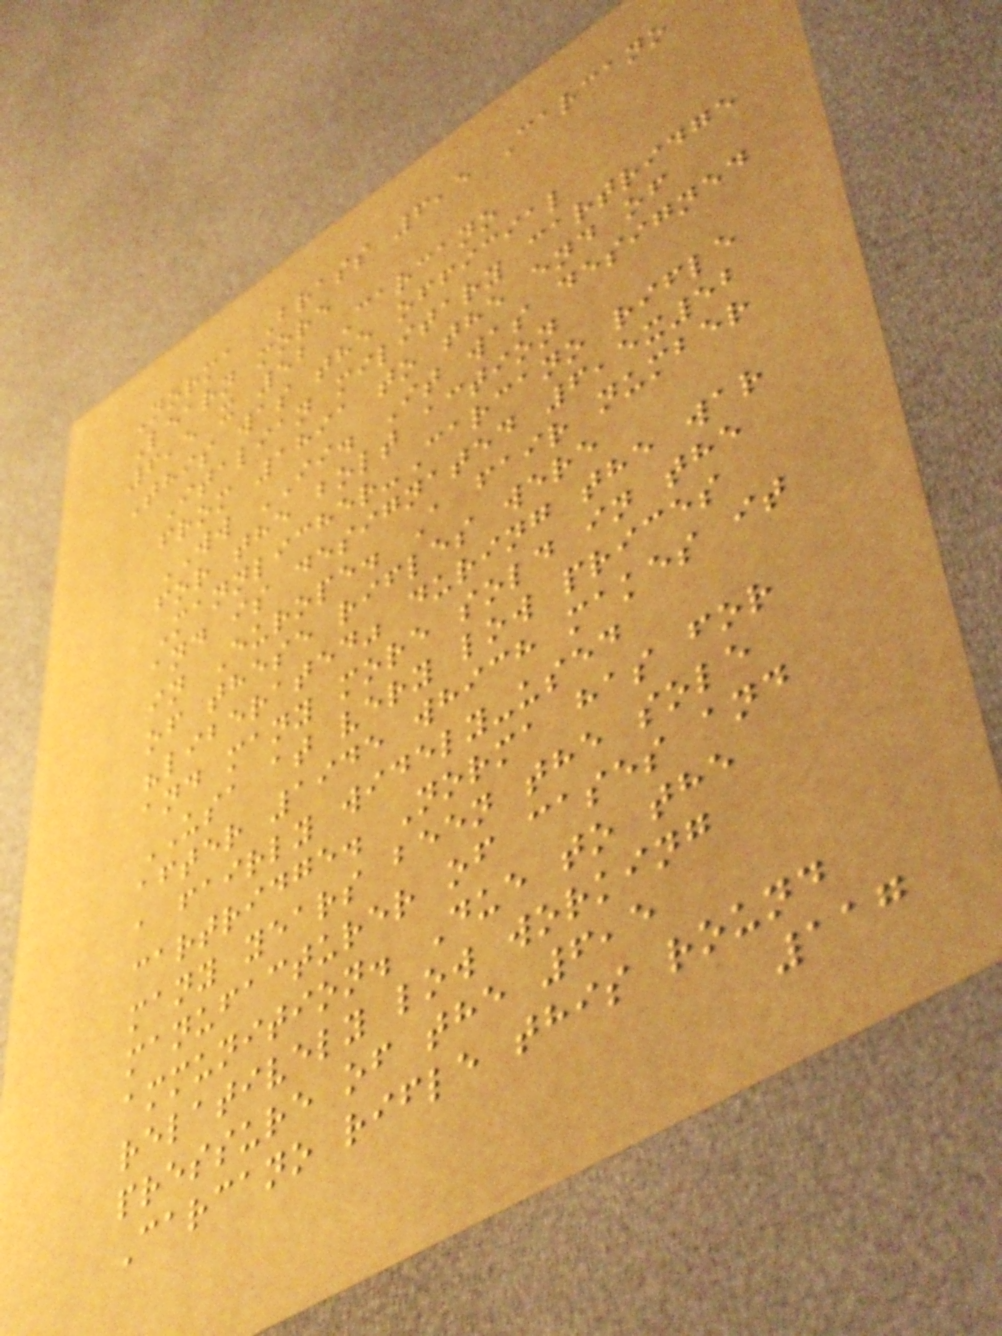Norma Brass 6,5 Carcano
Learn more
6,5 x 52 Carcano
This was the official
Italian military cartridge
from 1891 to the end of
WW II. It was designed
for the bolt action
Mannlicher-Carcano rifle
and is designated 6,5x52
in Europe. A fair number
of these rifles were
"liberated" during the war
and many more sold in the
USA at very low prices
after 1945 which makes it
a fairly widely-used
cartridge. Norma has for
many years been the sole
manufacturer of cases and
ammunition. Due to the
relatively low working
pressure of the 6,5
Carcano rifle this round
117
